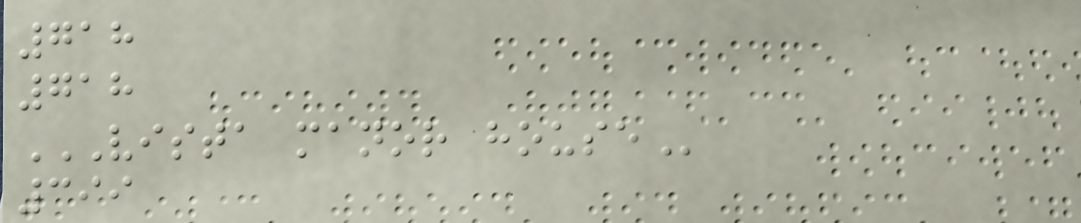718
718
VISTA MANOR HOUSE
399
